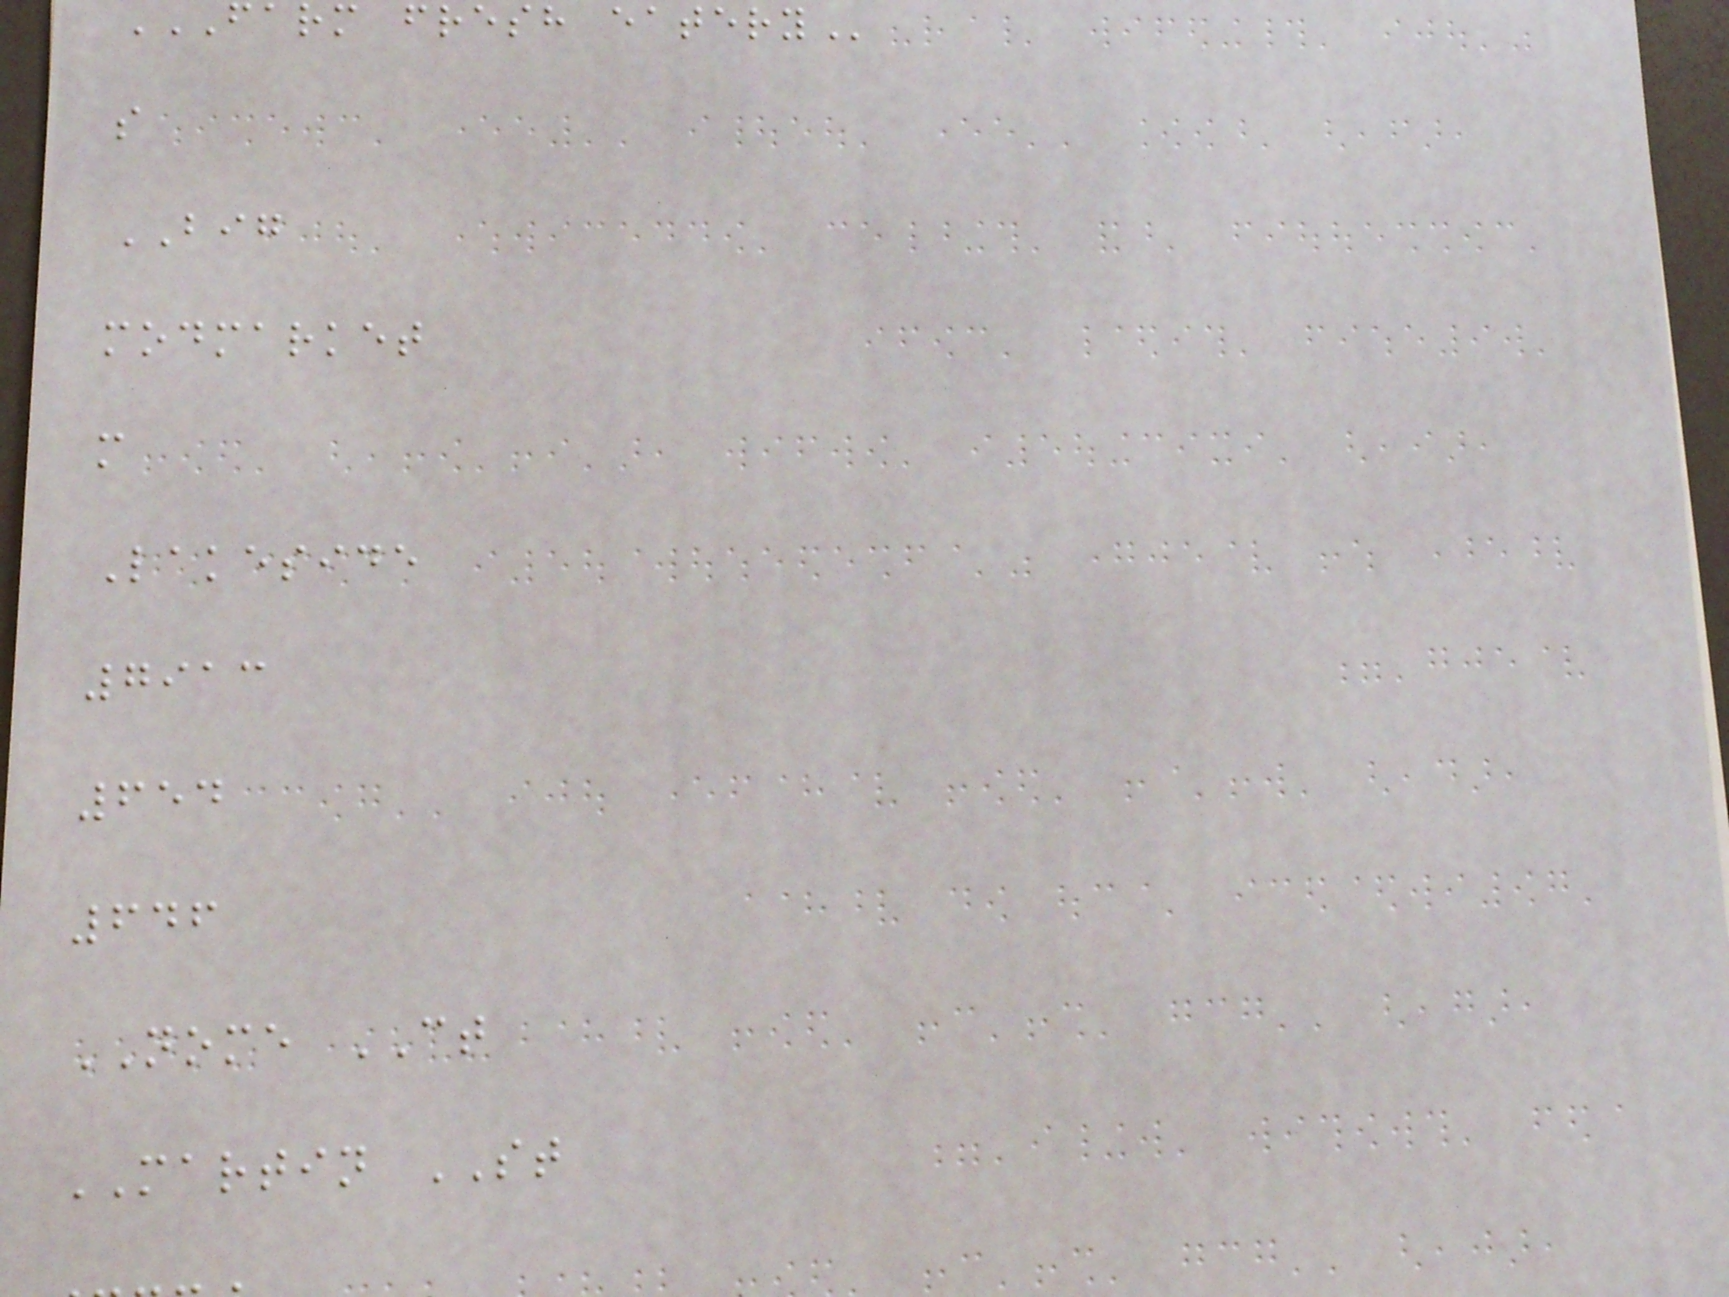FARM fresh
s
BIG
modmarket
m
Lakeside
7913
654
646
NOME CT
MARTIN ST
